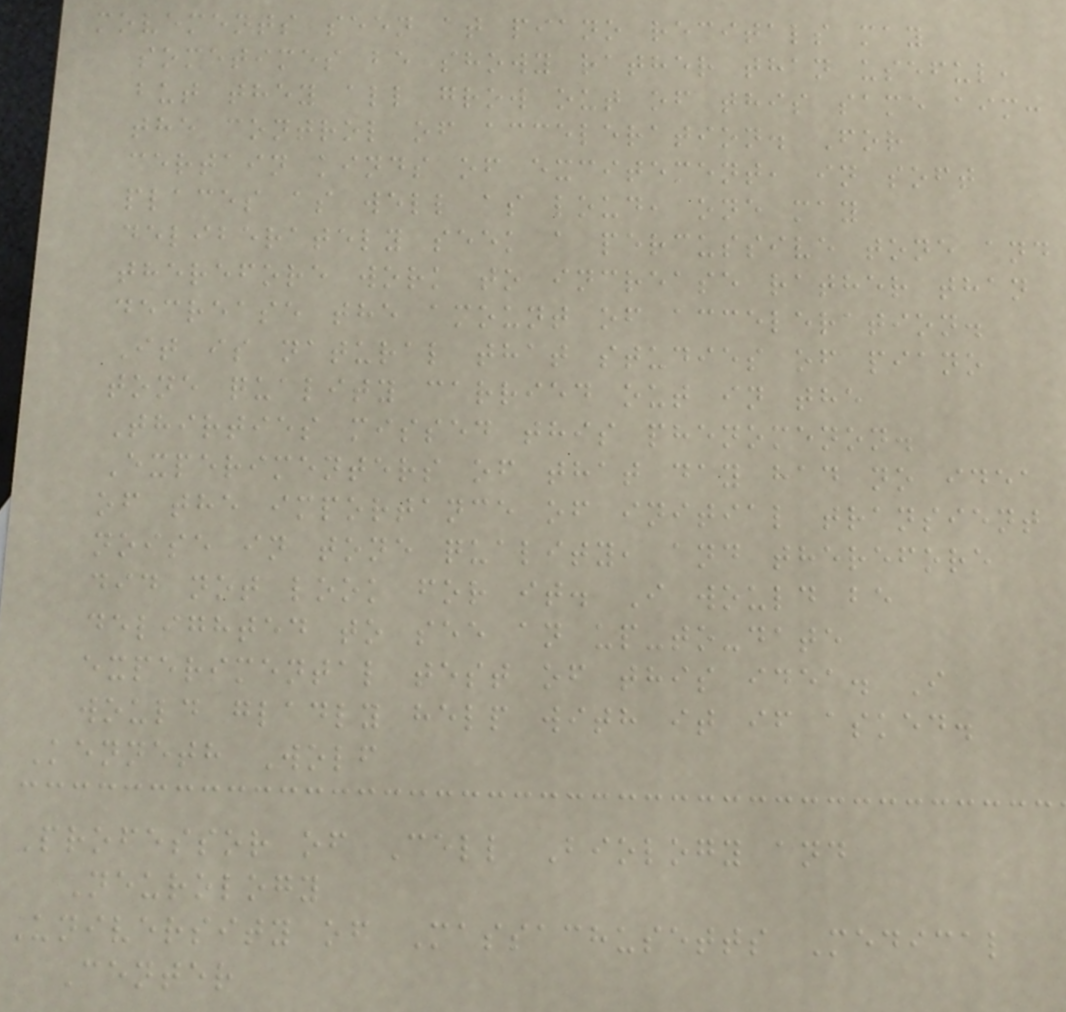movements seen at piano recitals may
sometimes be showy rather than useful,
but they all grow out of this same aim:
the control of acceleration. For
certain kinds of excitement, in soft
places as well as loud, one may
deliberately seek a percussive tone and
therefore work to increase rather than
decrease the amount of acceleration.
It is natural that studies of piano
tone quality carried out in the
Thirties missed this phenomenon.
Experimenters of that day had no idea
of the importance of initial transient
noise in tone quality, and therefore
did not look for it. I would be
delighted to see an up-to-date
experimental test of this idea. I
would gladly help with it if asked.
Kenneth Wolf
Professor of Cell Biology and
Neurology
University of Massachusetts Medical
Center
